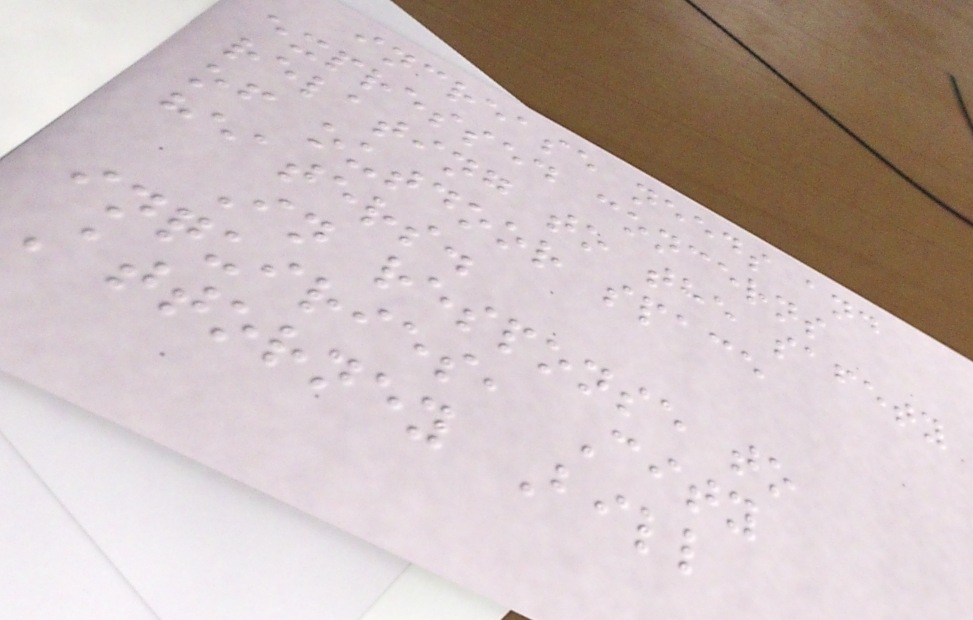increase needs and
expressed concerns
relating to the safety
of outdoor space
heaters.
In response to
inquiries, City
Attorney Bill
